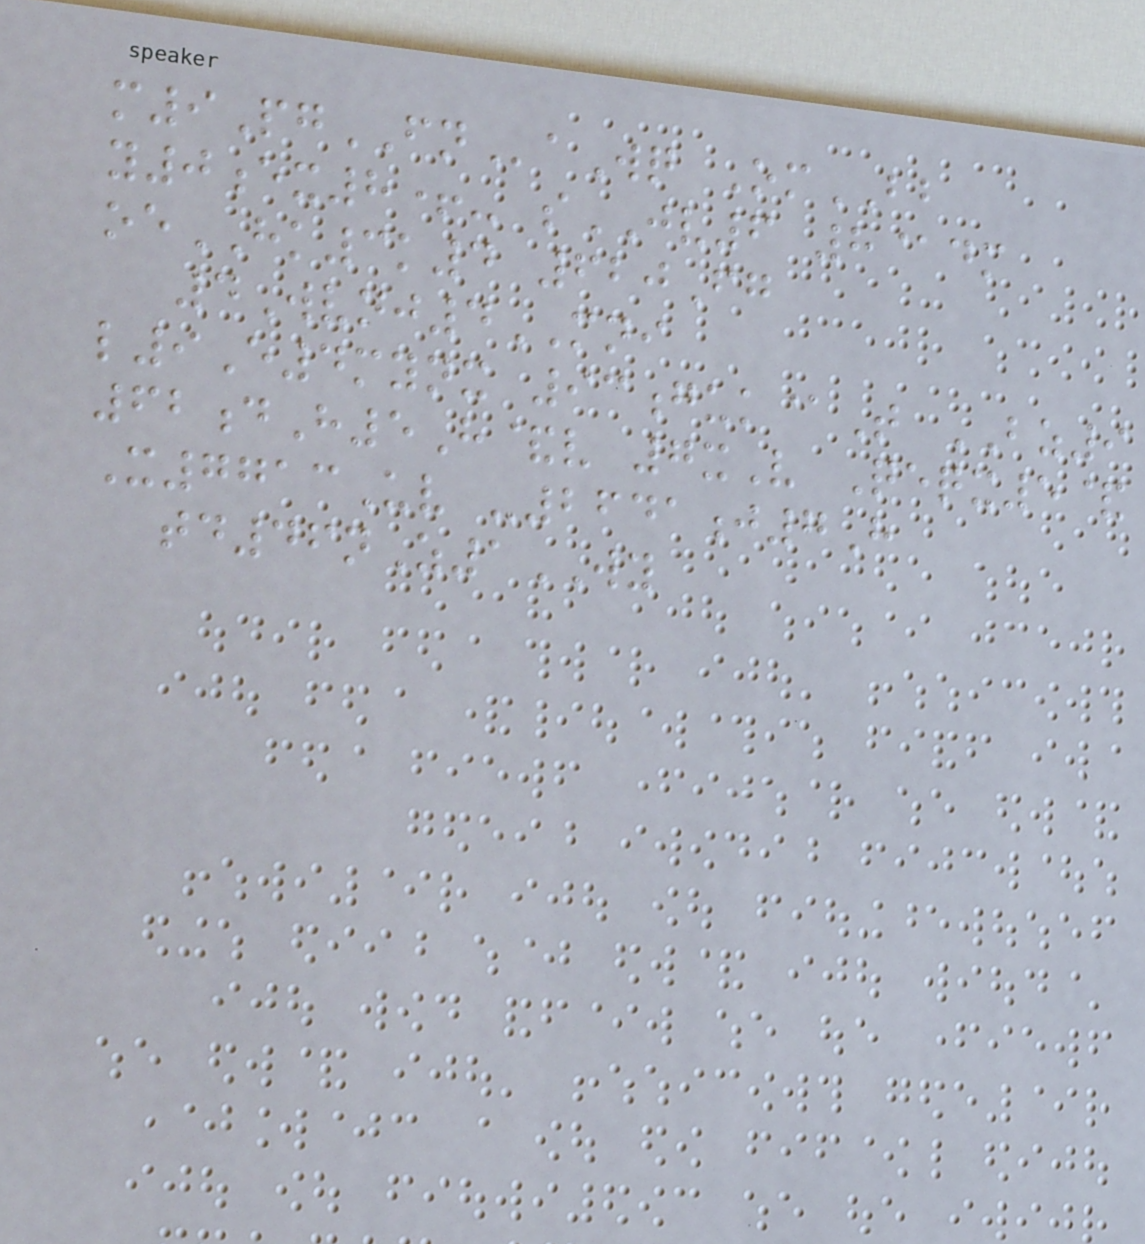m9PgFNaWq OmBB
y0ex8+- sJV6 8@dm
oeHK3k4 620Fg
4Wvnj4MNI
l9E4mynx 93guk@T BZ9
62dH5H&v 7xV Qeqx5&
X7713Uv -2641j7H
td46nZ1WY
